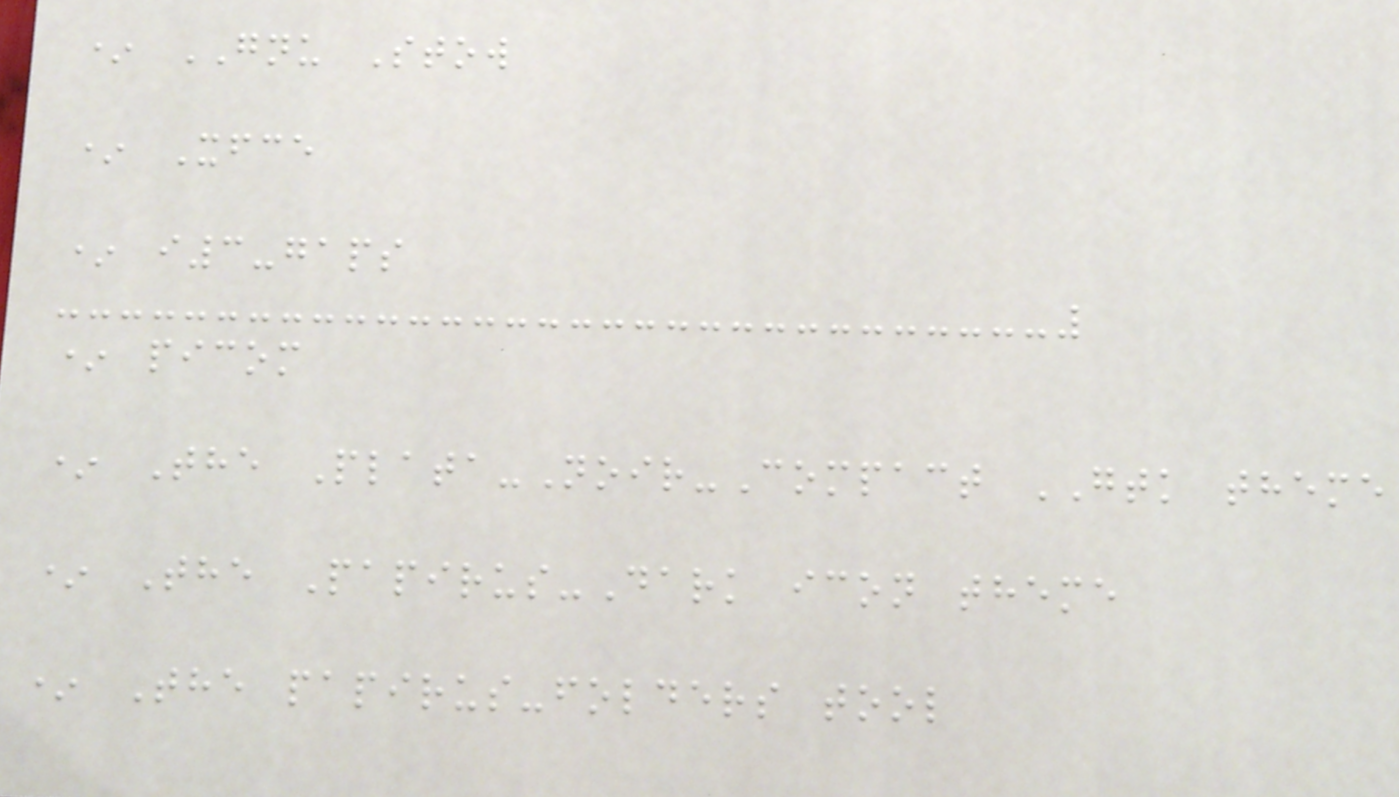* GNU Stow
* Xfce
* i3-gaps
* picom
* The Plata-Noir-Compact GTK theme
* The Papirus-Dark icon theme
* The papirus-folders tool
